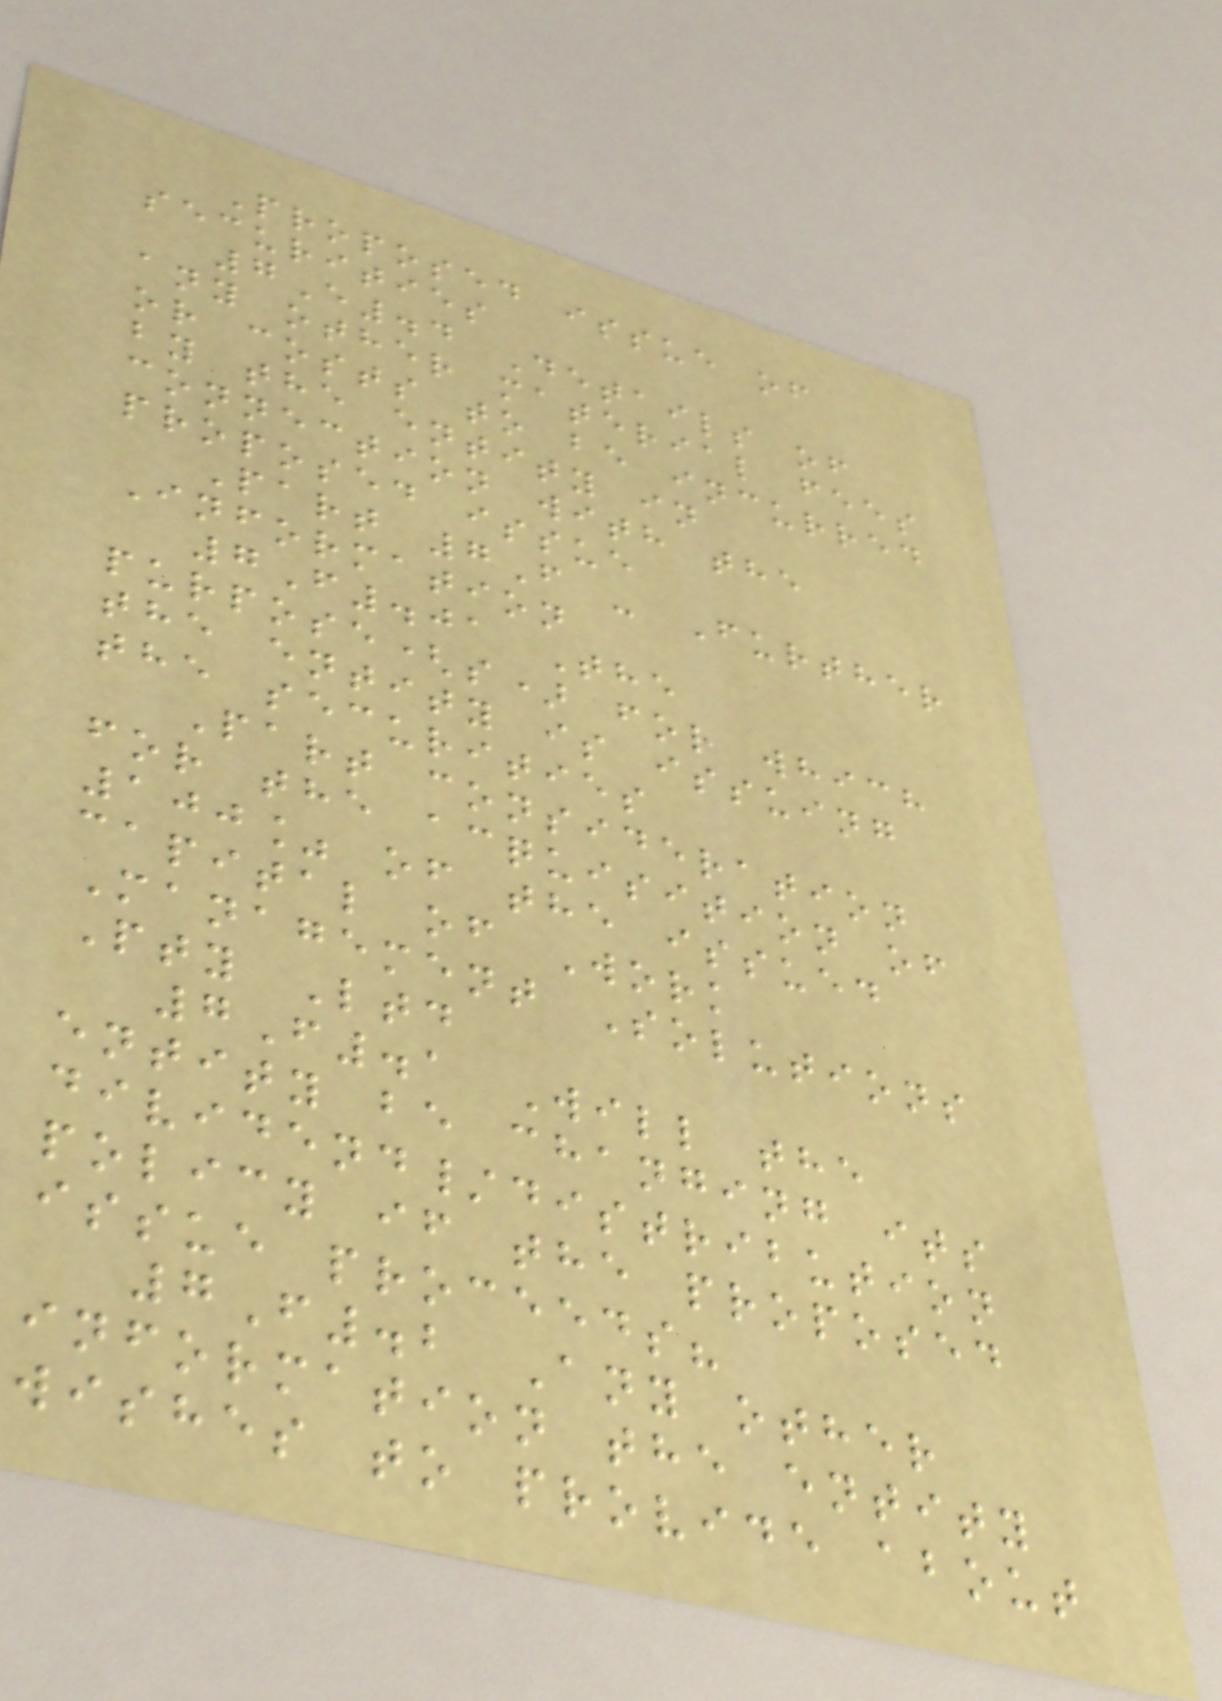Proposed issue of
securities
7E.4 Details of
any other material fees
or costs to be incurred
by the entity in
connection with the
proposed issue
Part 7F - Further
Information
7F.01 The
purpose(s) for which
the entity is issuing
the securities
Part consideration
for the acquisition of
100% of the issued
capital of Work
Management Solutions
Pty Ltd
7F.1 Will the
entity be changing its
dividend/distribution
policy if the proposed
issue proceeds?
7F.2 Any other
information the entity
wishes to provide about
